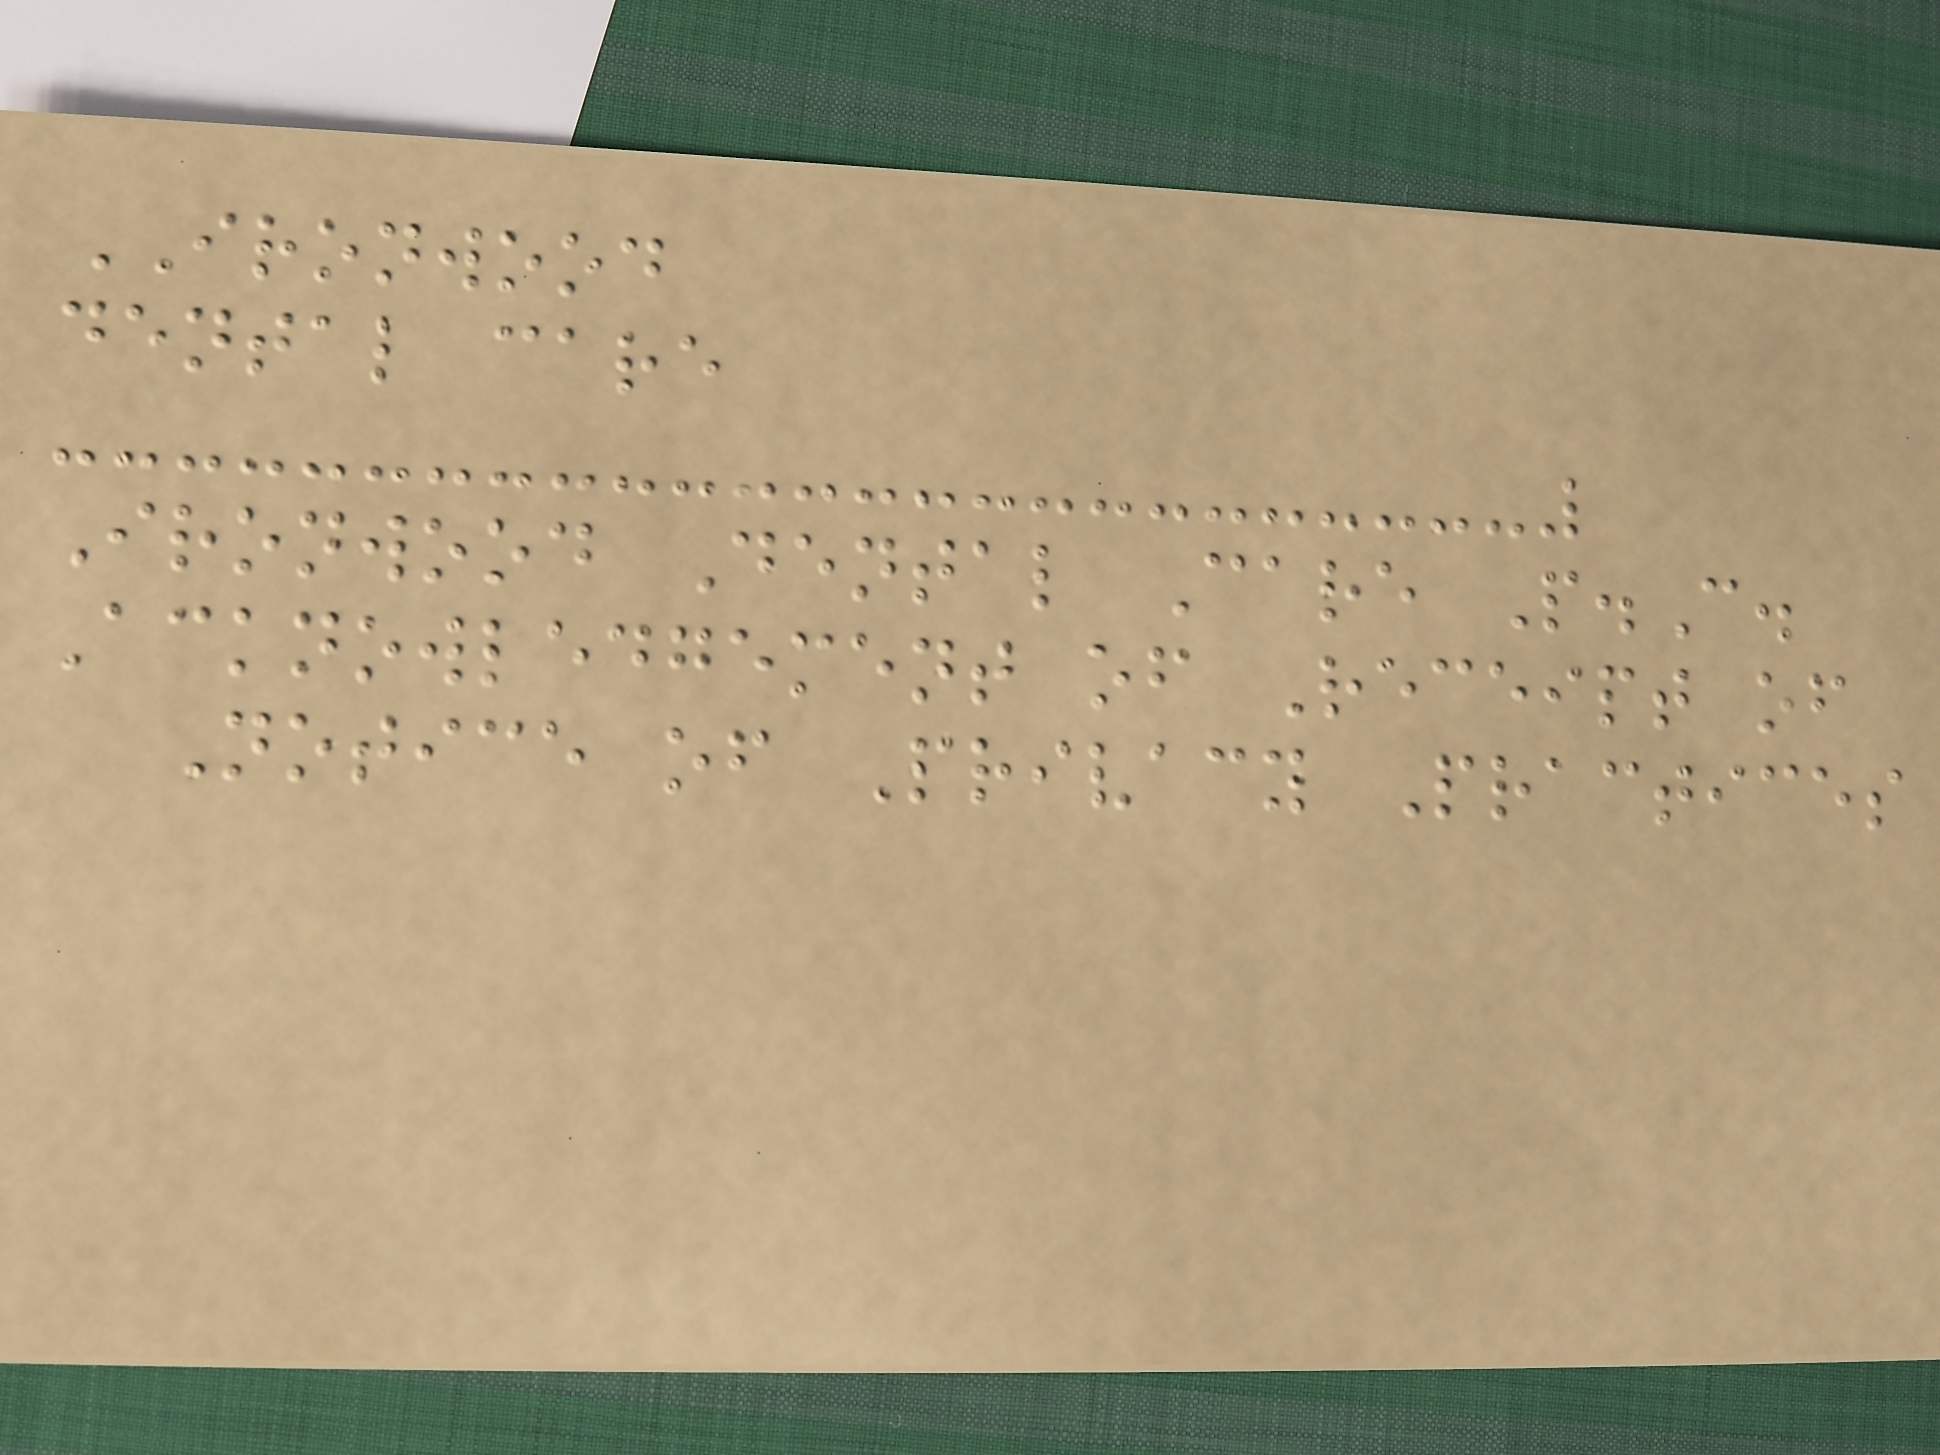IRONWOOD
dental care
Ironwood Dental Care P.C.
Acknowledgement of Receipt of
Notice of Privacy Practices
